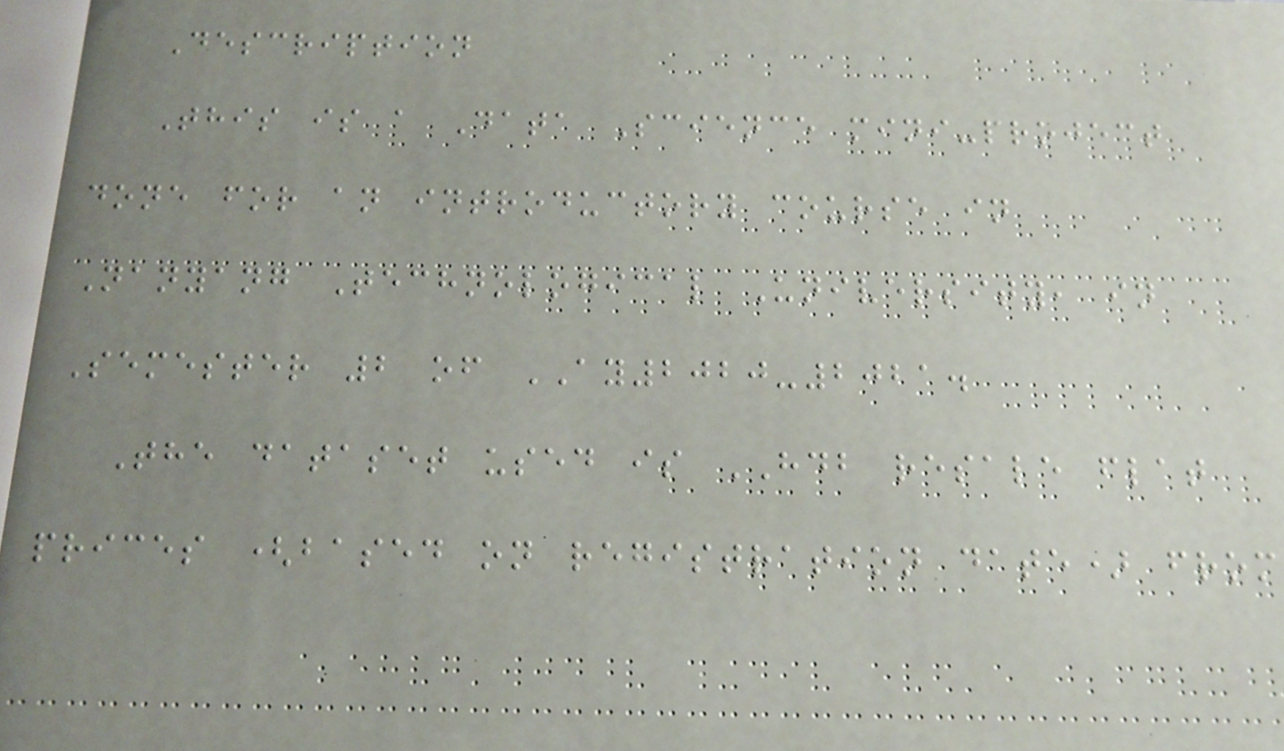Description
This is a Data Science mini-project
done for an introductory course in
Nanyang Technological University, in
Semester 2 of AY2020-2021.
The dataset used is HDB resale flat
prices (based on registration date) from
